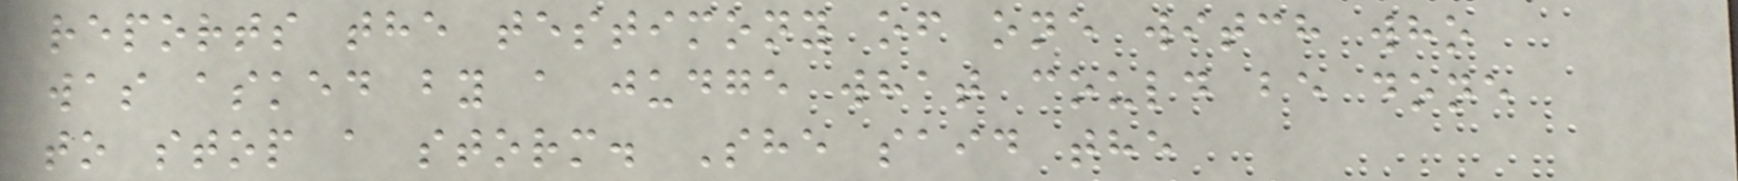reports the testimony of one witch who
was asked by a judge what could be done
to stop a storm. She said the
